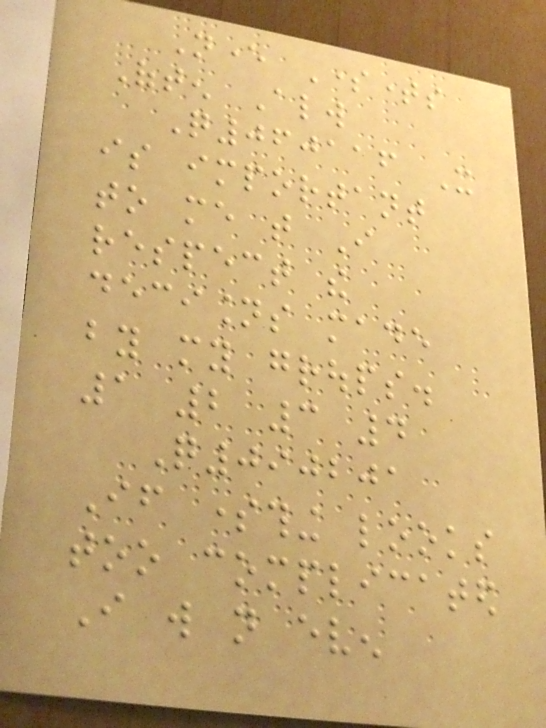Never Sometimes
Often Always
Q060116 It
is important
to me that I
respect the
decisions made
by my groups.
1 2 3 4
Q090201
If something looks
too complicated
I will not even
